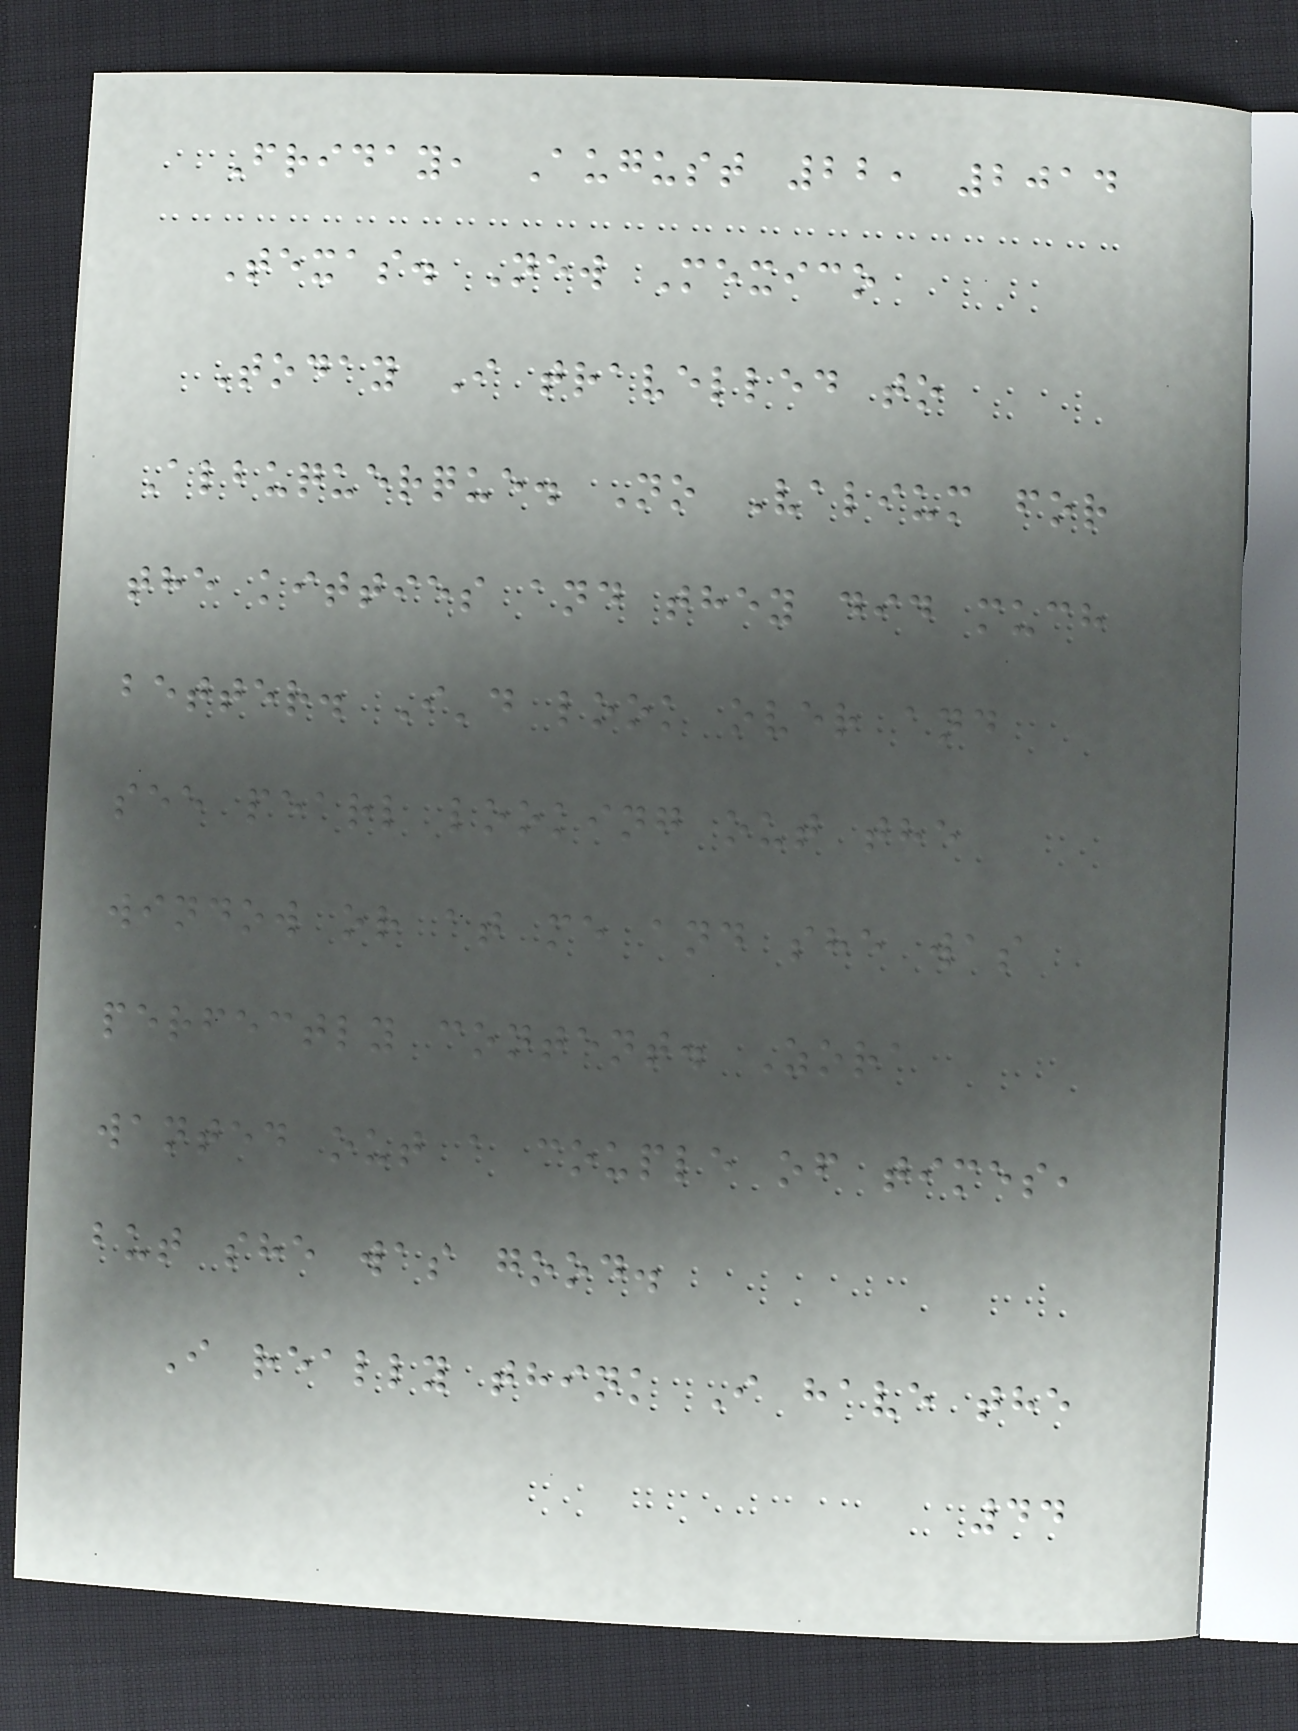Friday, August 22, 2014
Texas. New Mexico
Today I travelled to
Albuquerque. No Valium for
the kitties and they did much
better. I'd look over and
see pearl looking out the
window or at me and she was
perfectly content. Zora
wanted out a couple of times,
but she was good.
I really think I have the
44
